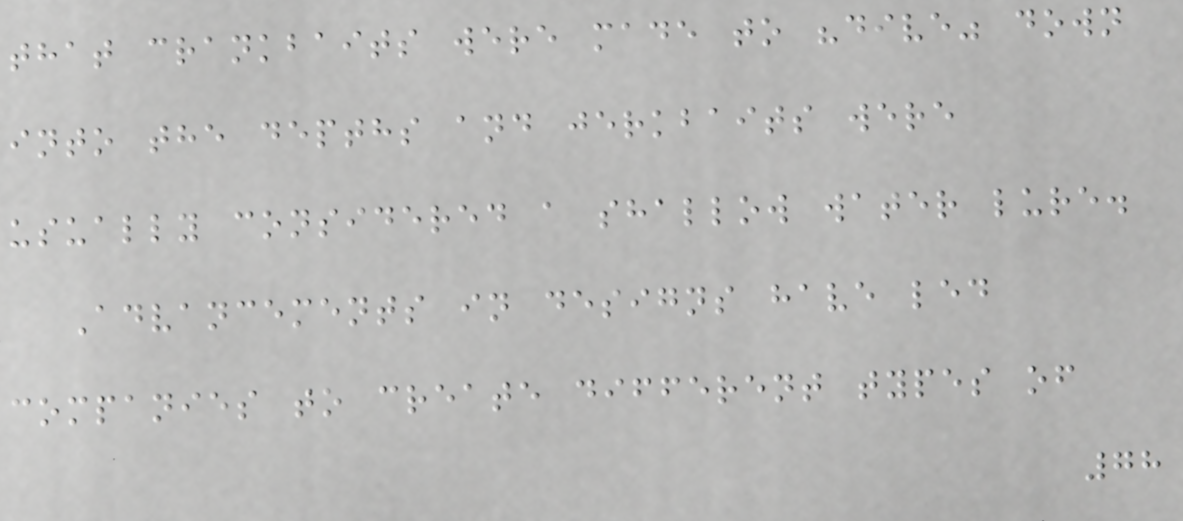that crankbaits were made to "dive" down
into the depths and jerkbaits were
usually considered a shallow water lure.
Advancements in designs have led
companies to create different types of
78
